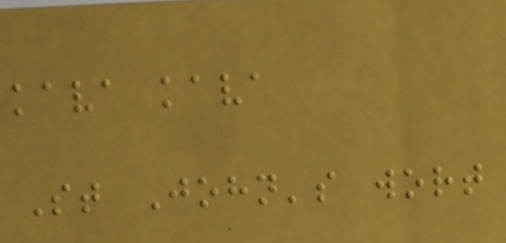kava kava
St John's wort
